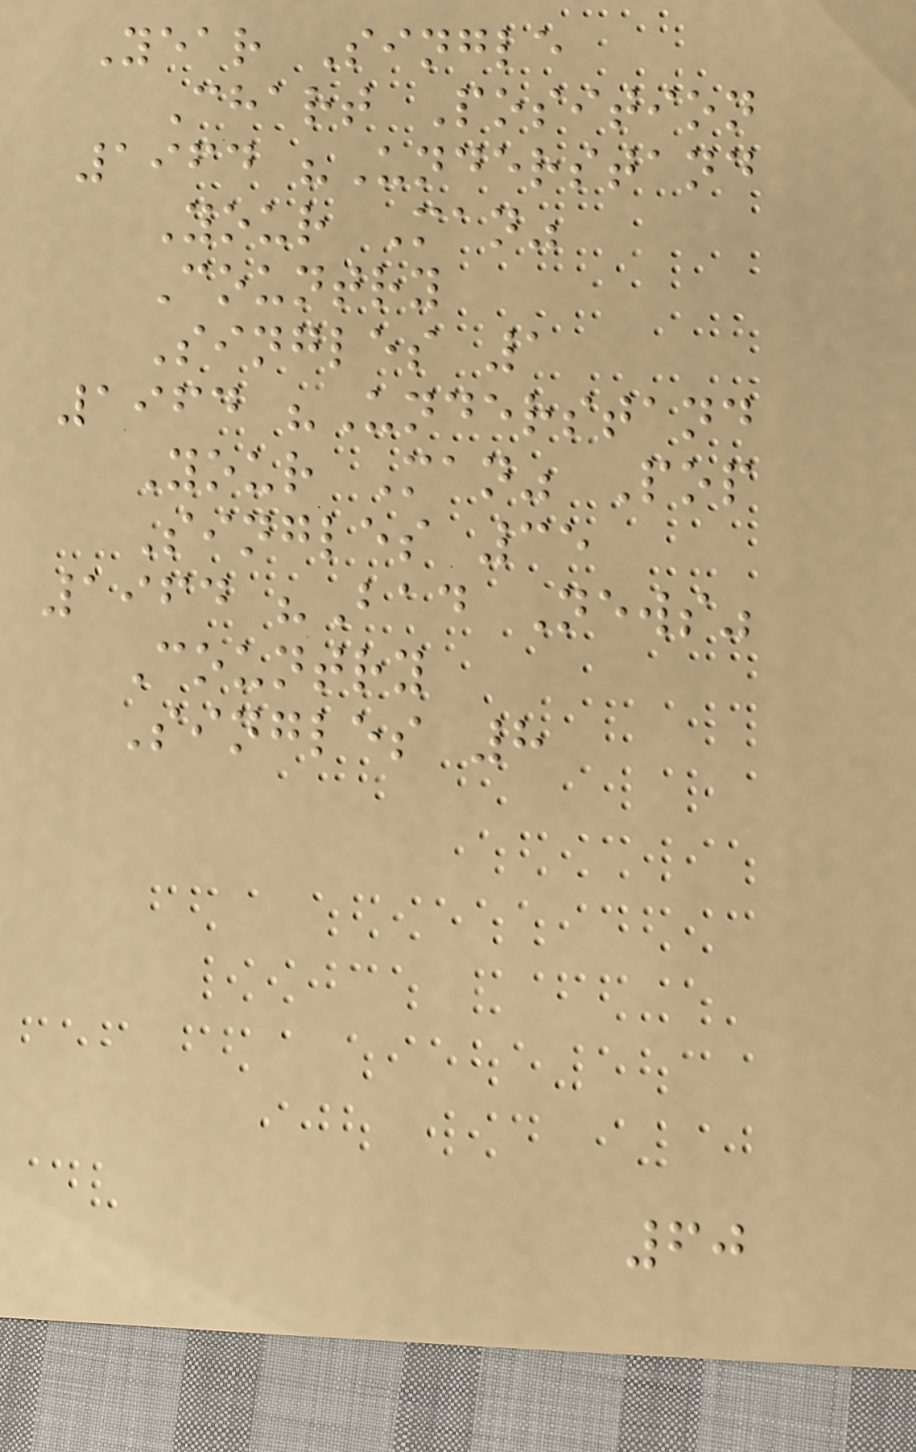Year Single
Chart Position
1964 "Understand
Your Man"
Country
Singles 1
1964 "Understand
Your Man" Pop
Singles 35
1964 "Bad News"
Country
Singles 8
60
